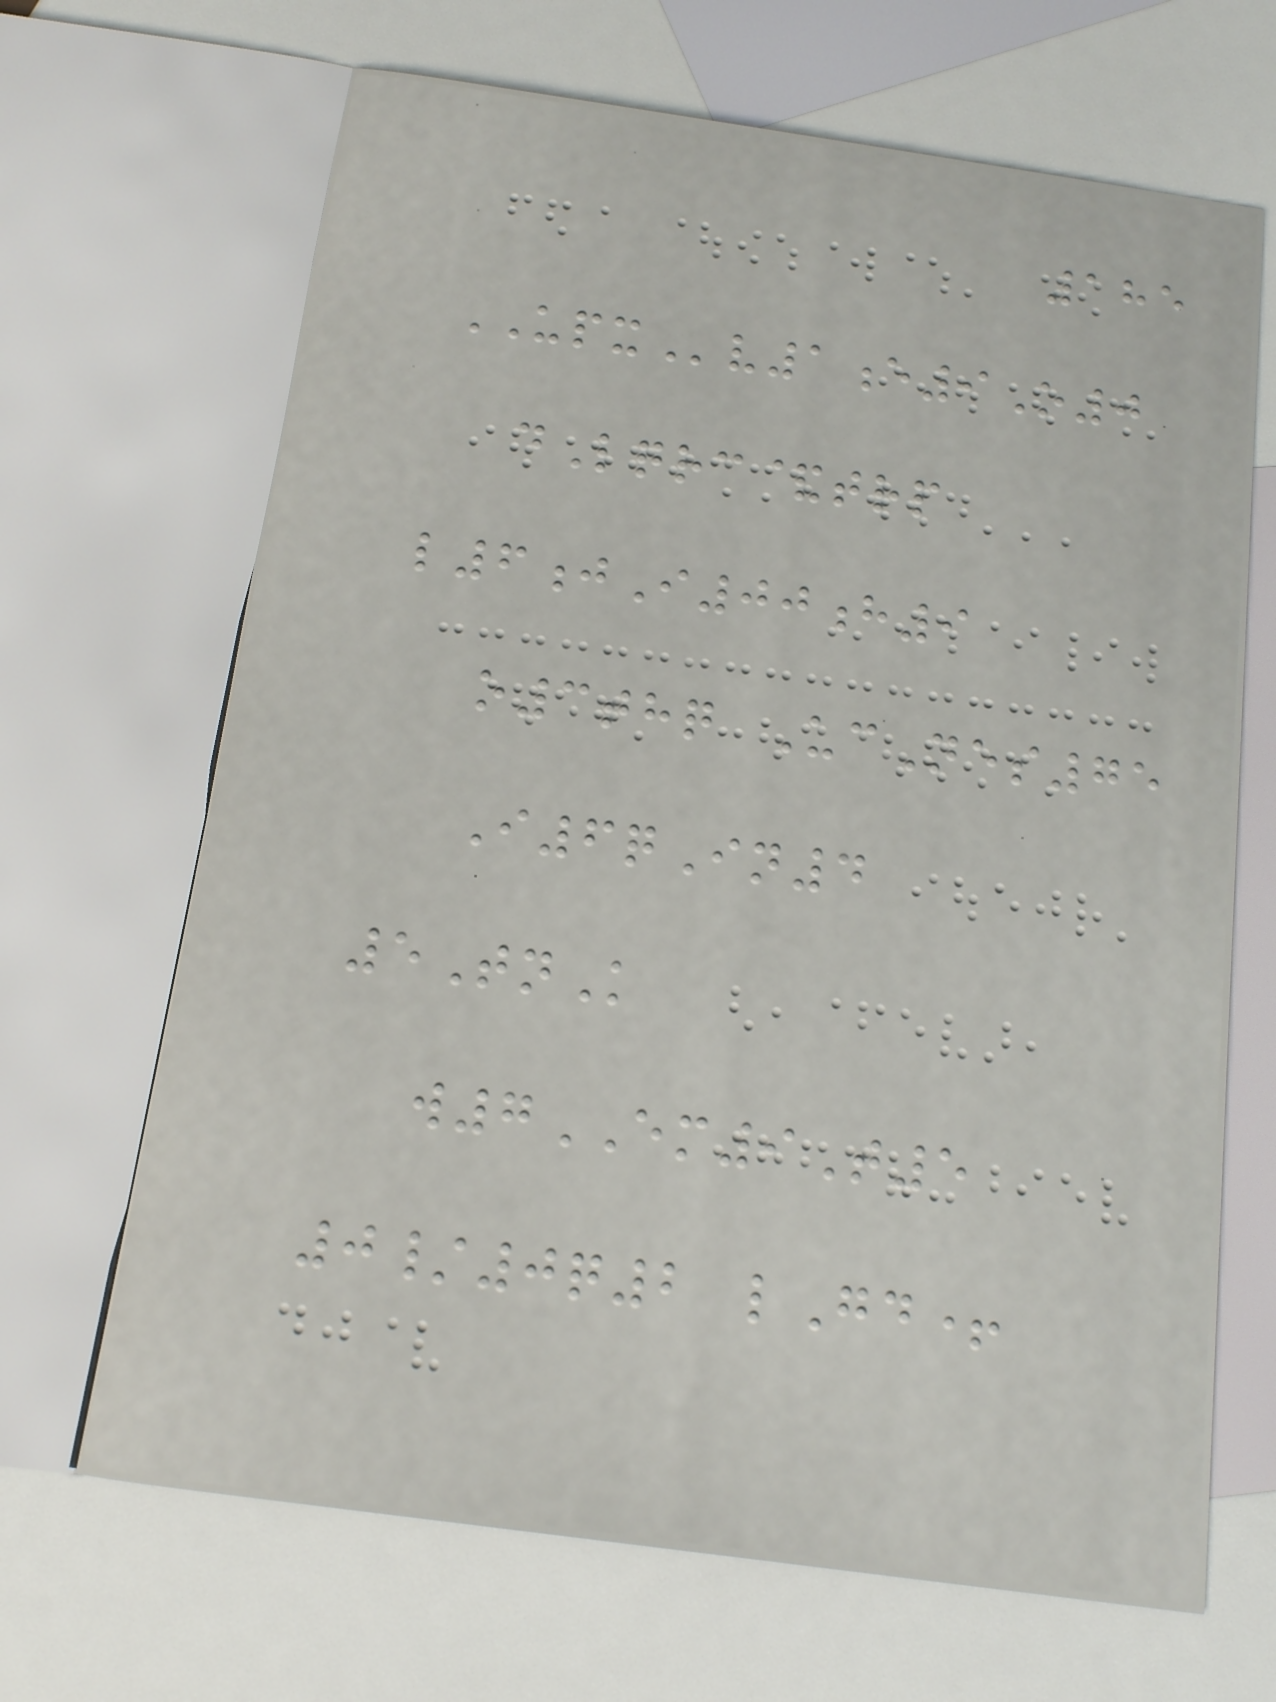185
UPXv1e9O0
dLqrc&trp
l6jI00h9
o3thq UcNes75
I6qIn4
5TnK
w7EM9T5
0/0q2 lGd+
